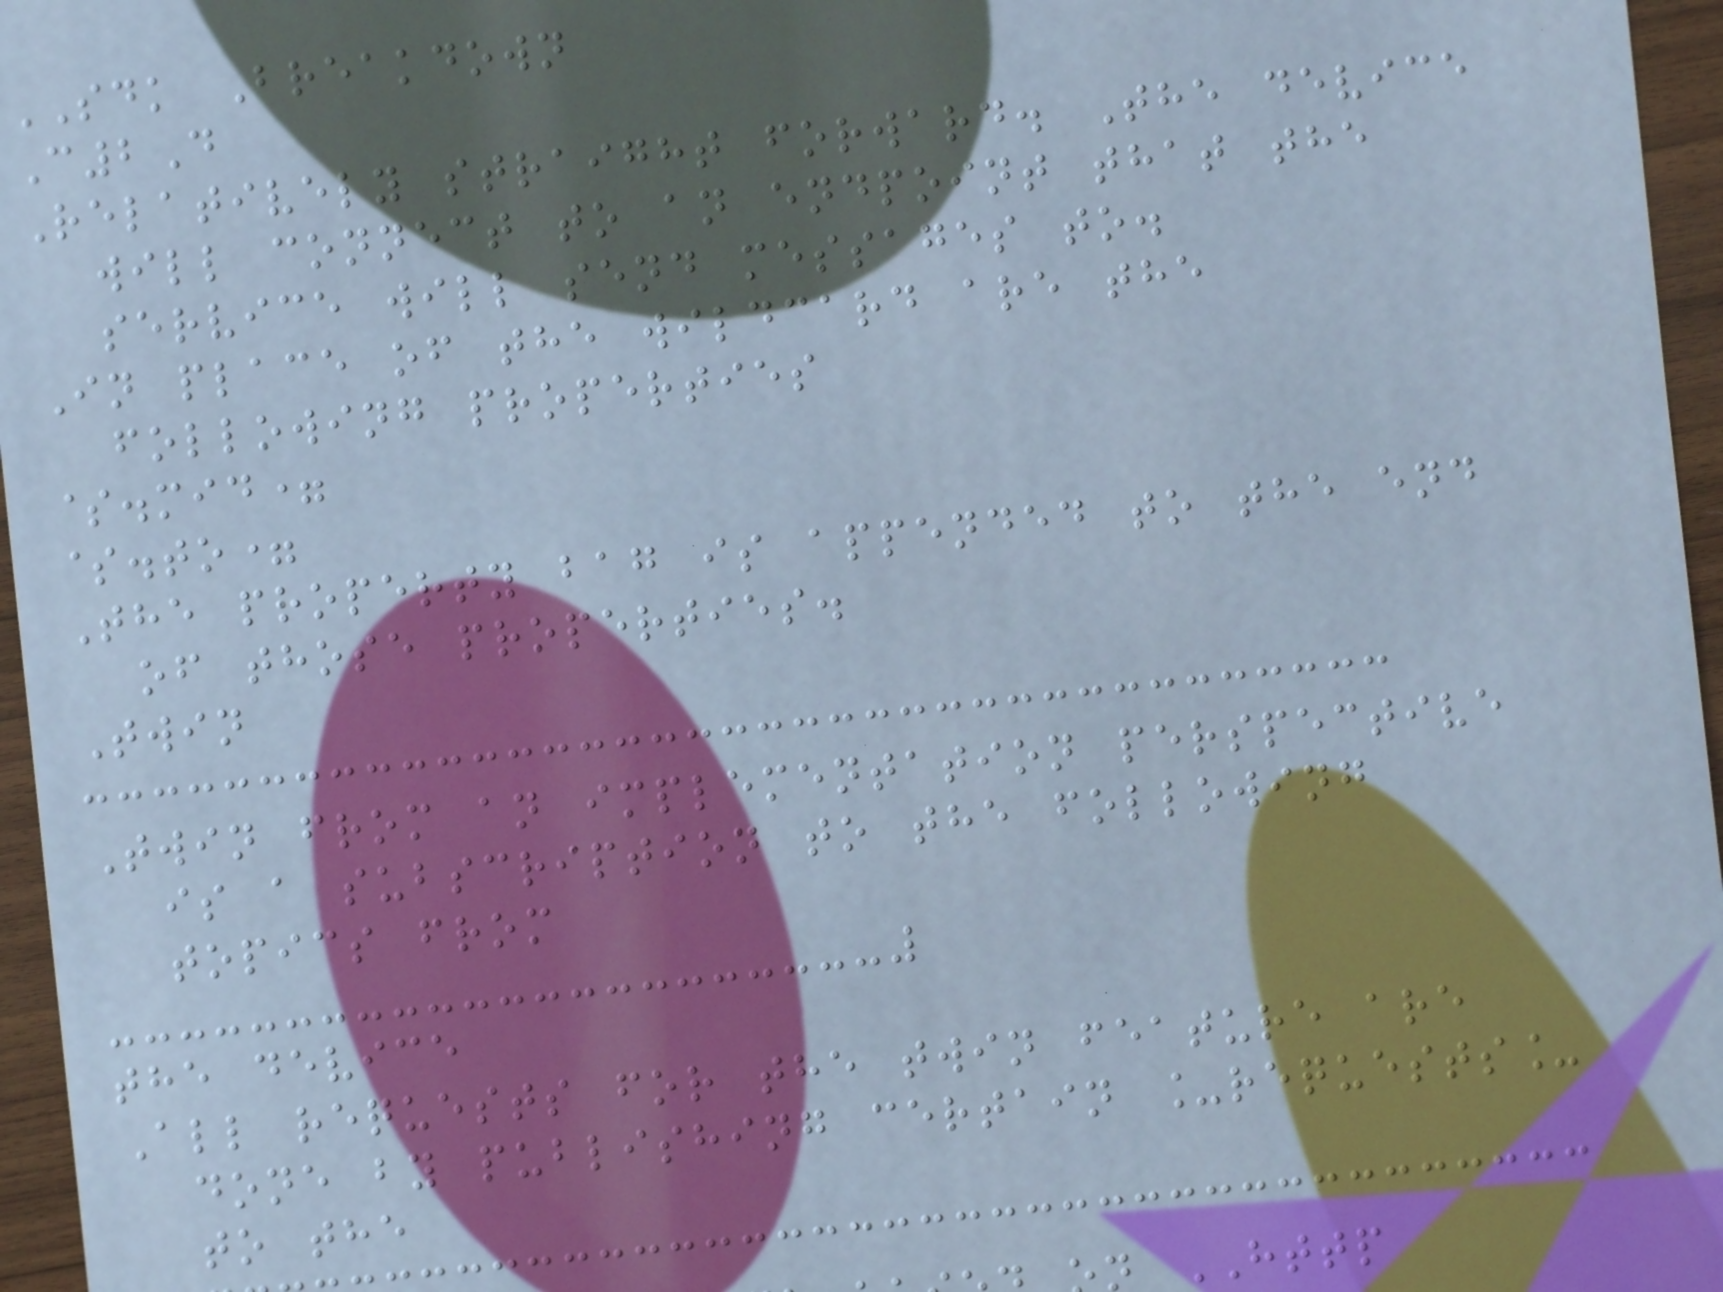SDK Breakdown
C2D
Relatively straight forward. The device
will connect to an endpoint that the
service will send messages to.
In place of the wildcard are the
following properties
$.mid=
$.to=
The property bag is appended to the end
of those properties.
Twin
Twin from an implementation perspective
is a subscription to the following
topics from
the device
All requests for the twin feature are
done by publishing certain _requests_
to the
